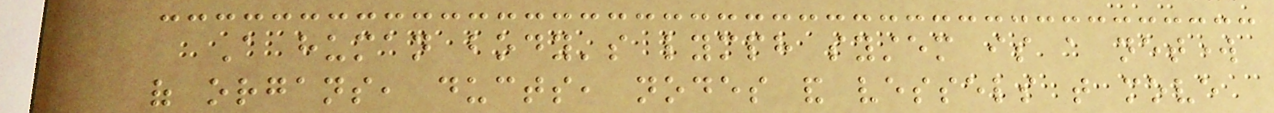A human body's lymph system is a network
of organs, ducts, nodes and vessels that move
